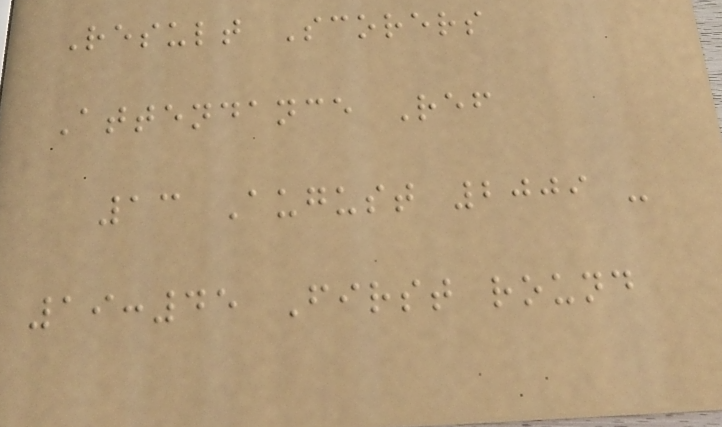Result Scorers
Attendance Ref
13 August 2009 -
19:45 First round
